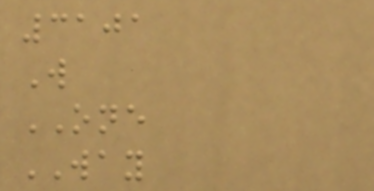3101
W
ONE
WAY
